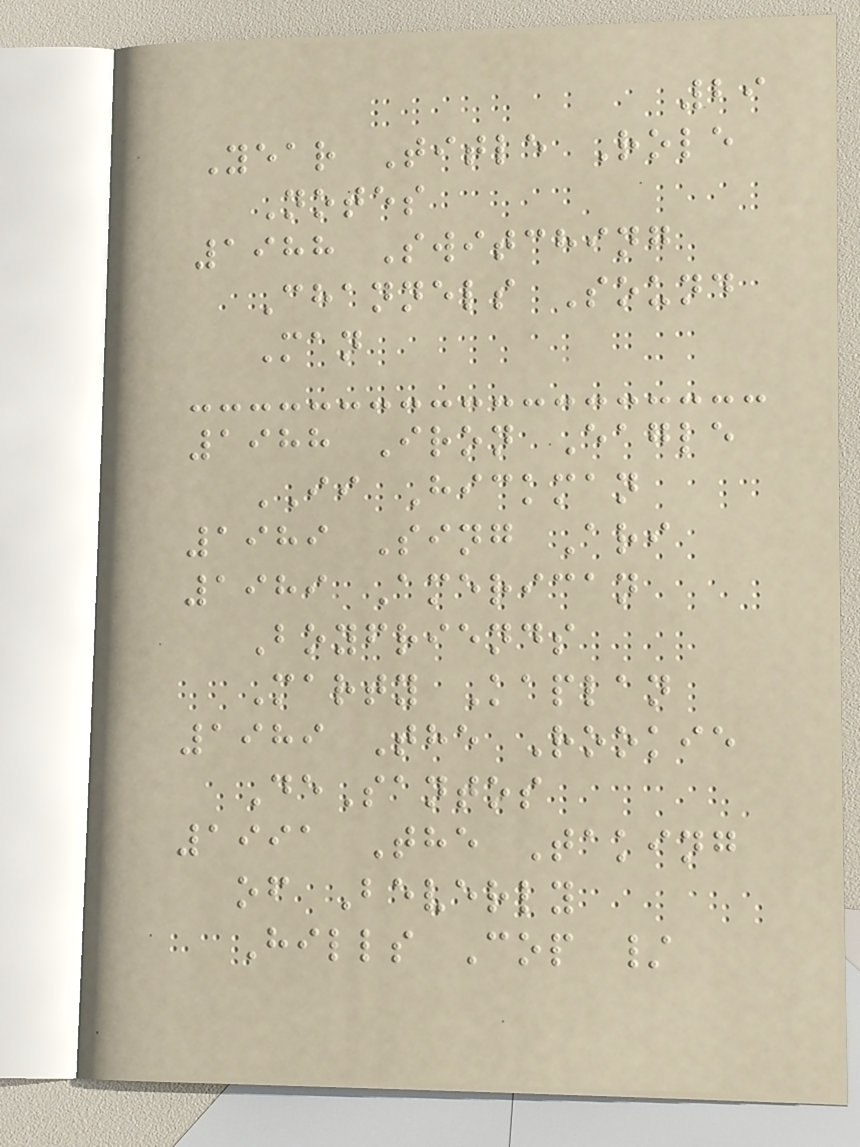29
Year Title Role
Notes
1988 Switching
Channels Sound
Man
1988 Iron Eagle
II Hickman
1989 Sing Ari
1989 American
Boyfriends
Marty Kaplan
1989 The Rookie
DeSantos
1991 The Taking
of Beverly
Hills Cop /
